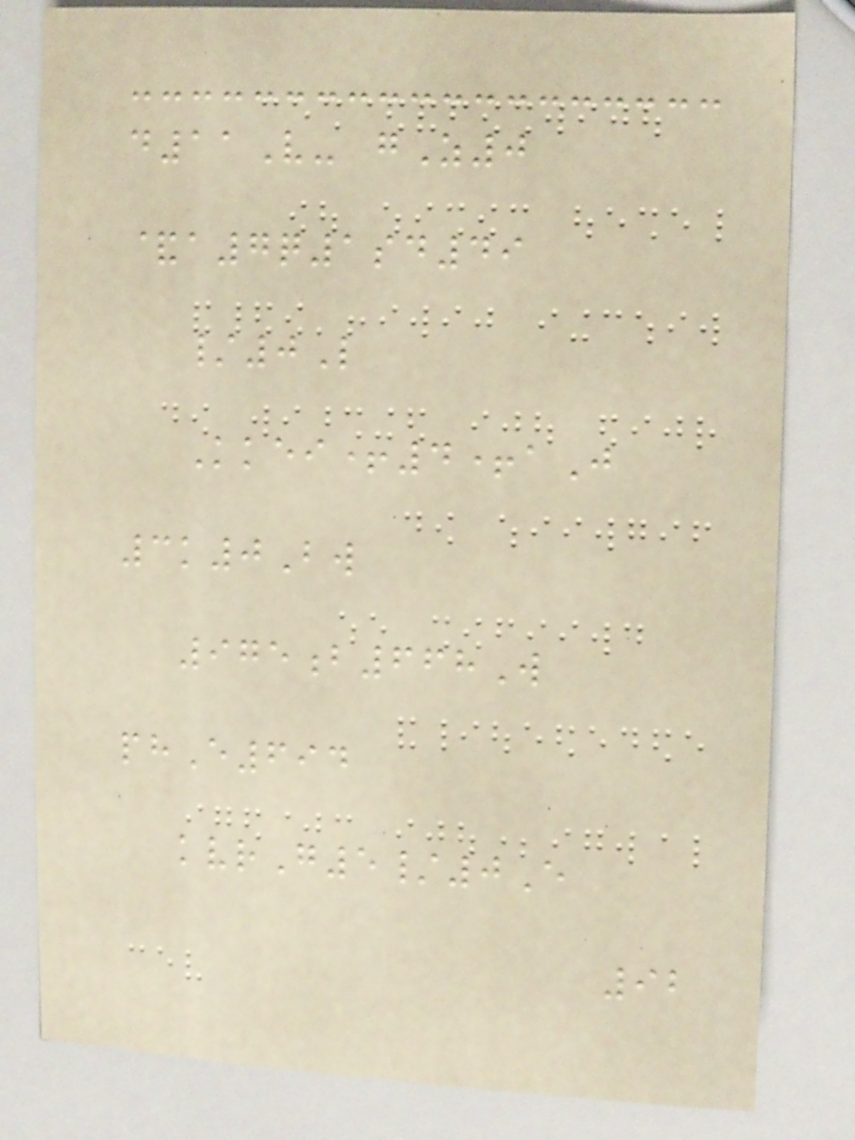d11V- gZ0
&a7q1sd49
/0L
Kkei+4+aJ
3k0Bw
975b668W
phE694
kvrG5/0E
92
